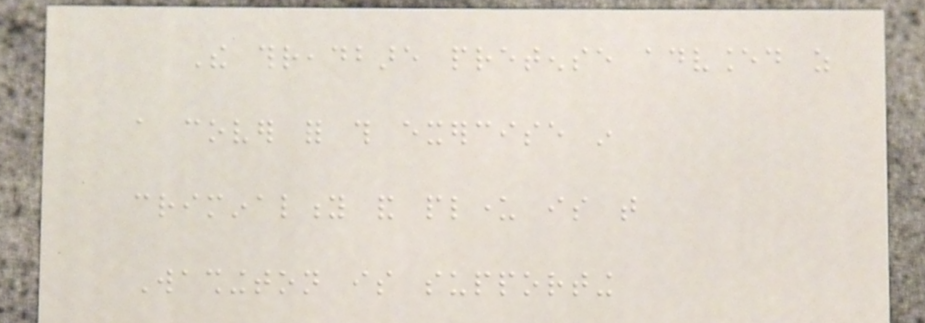The threadbare pretense advanced as
a cover for this exercise in
criminality and plunder is that
Washington is supporting
